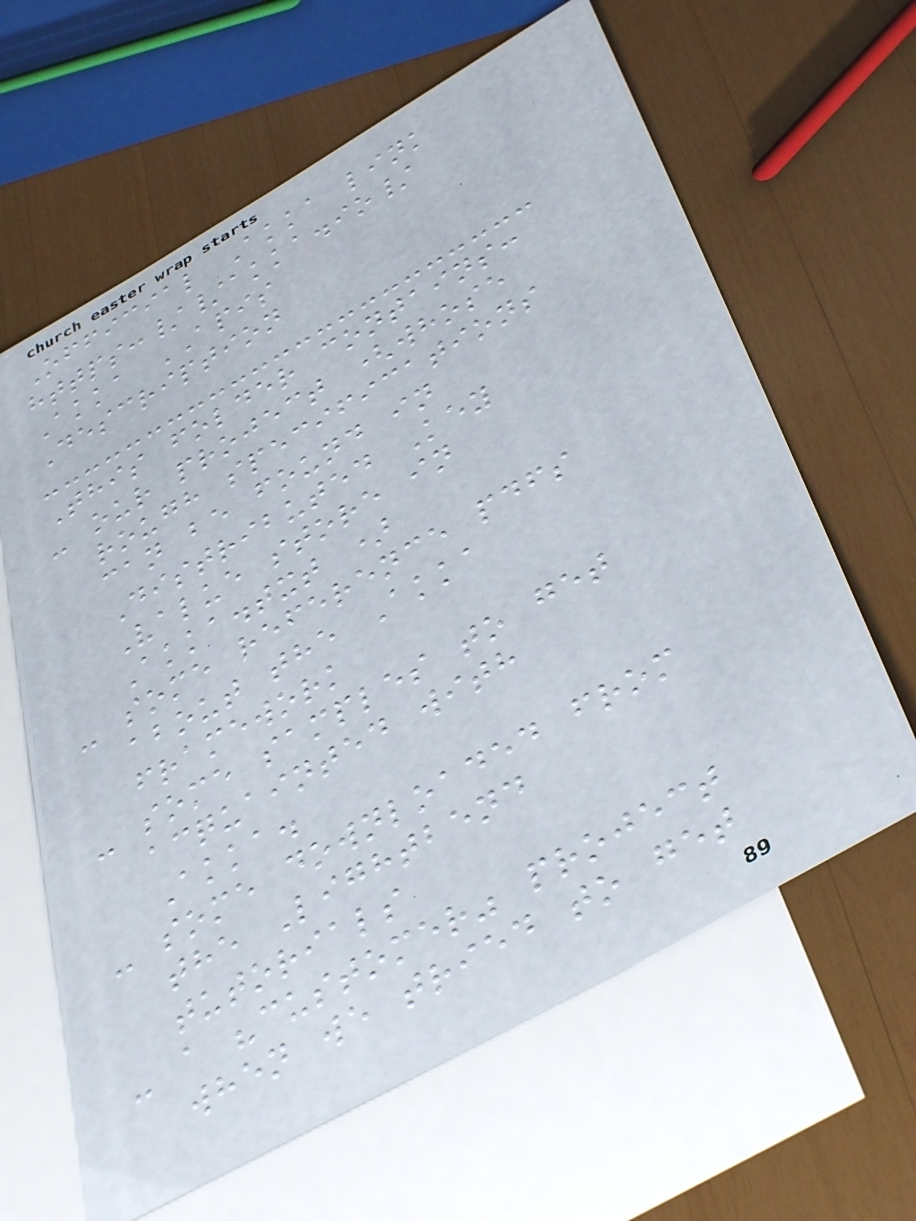Official Akka link
https://akka.io/
Akka APIS
Description
This folder contains:
- our project (whose
rough specifications
can be found in
Distributed Key
Value store in
Akka.txt )
- some reference pdfs
about the Akka
framework
- some samples to get
acquainted with
Akka.
- some downloaded from
the Lightbend
tutorials
- a "customer" project
when we tried to get
